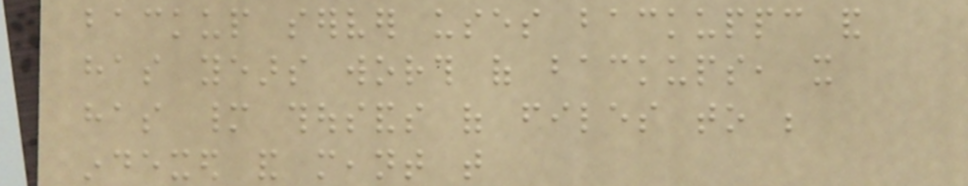backup server uses backuppc and
has years worth of backups, it
has many thousands of files to be
indexed and meant that
